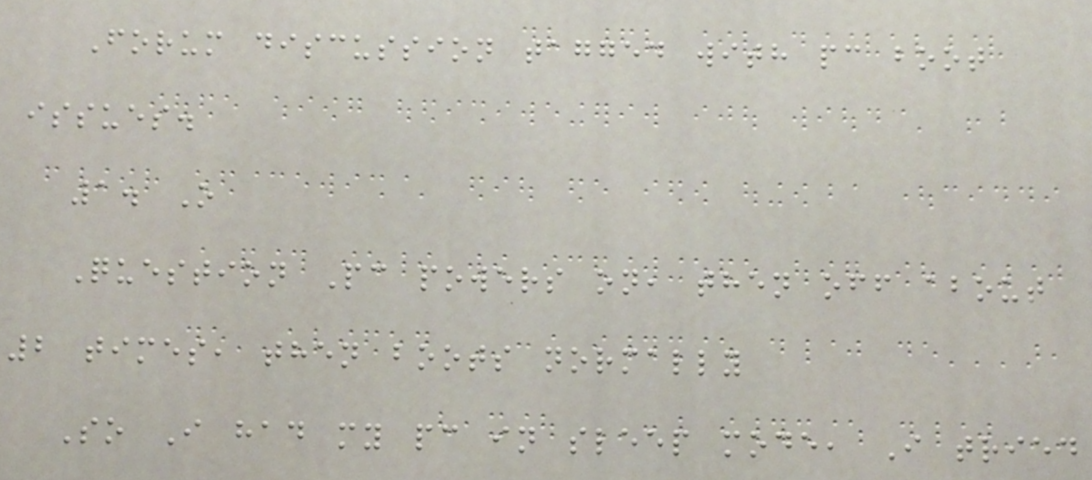Forum discussion tagged with pc boot
issues.
1. O
Question Pc powers on, then off about
2 times, then boots normally
So I had my pc in sleep mode, I tried
